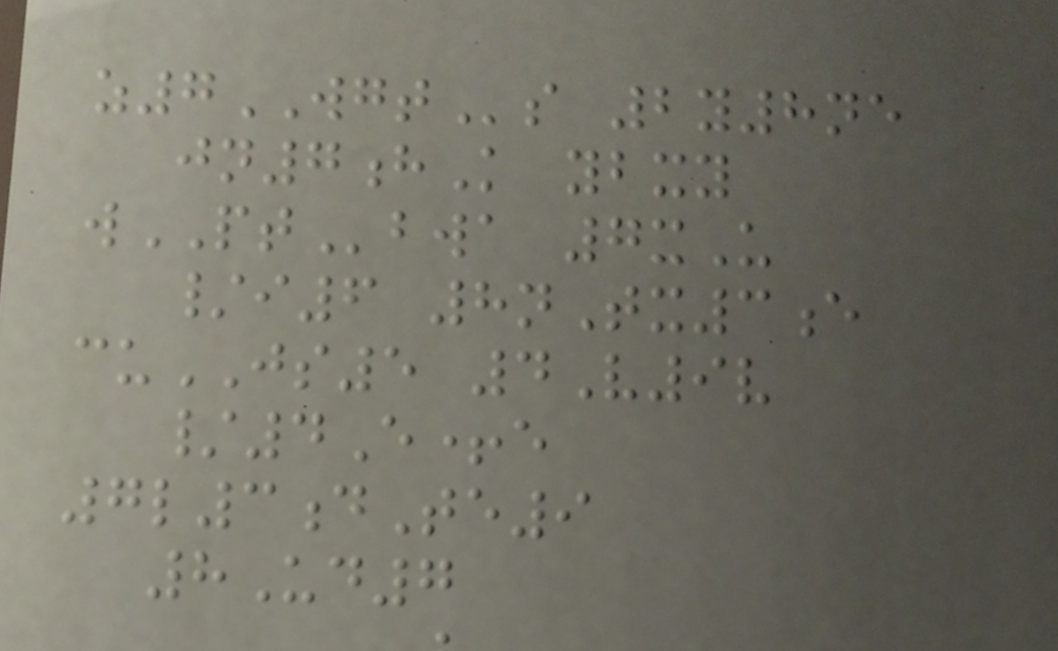z7WGTs 2y8ne
jn7hK ybxy
wPTbwa 7xU
/i6 8nTx3e
cuJS5 4V9v
/4E+e
7l3dTe9
8Ud7
